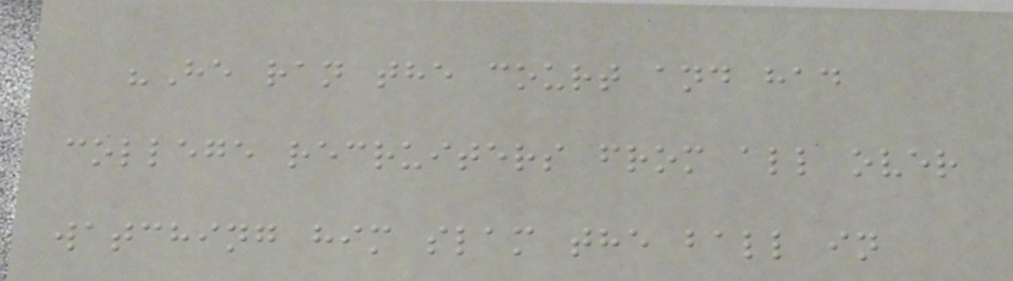"He ran the court and had
college recruiters from all over
watching him slam the ball in
